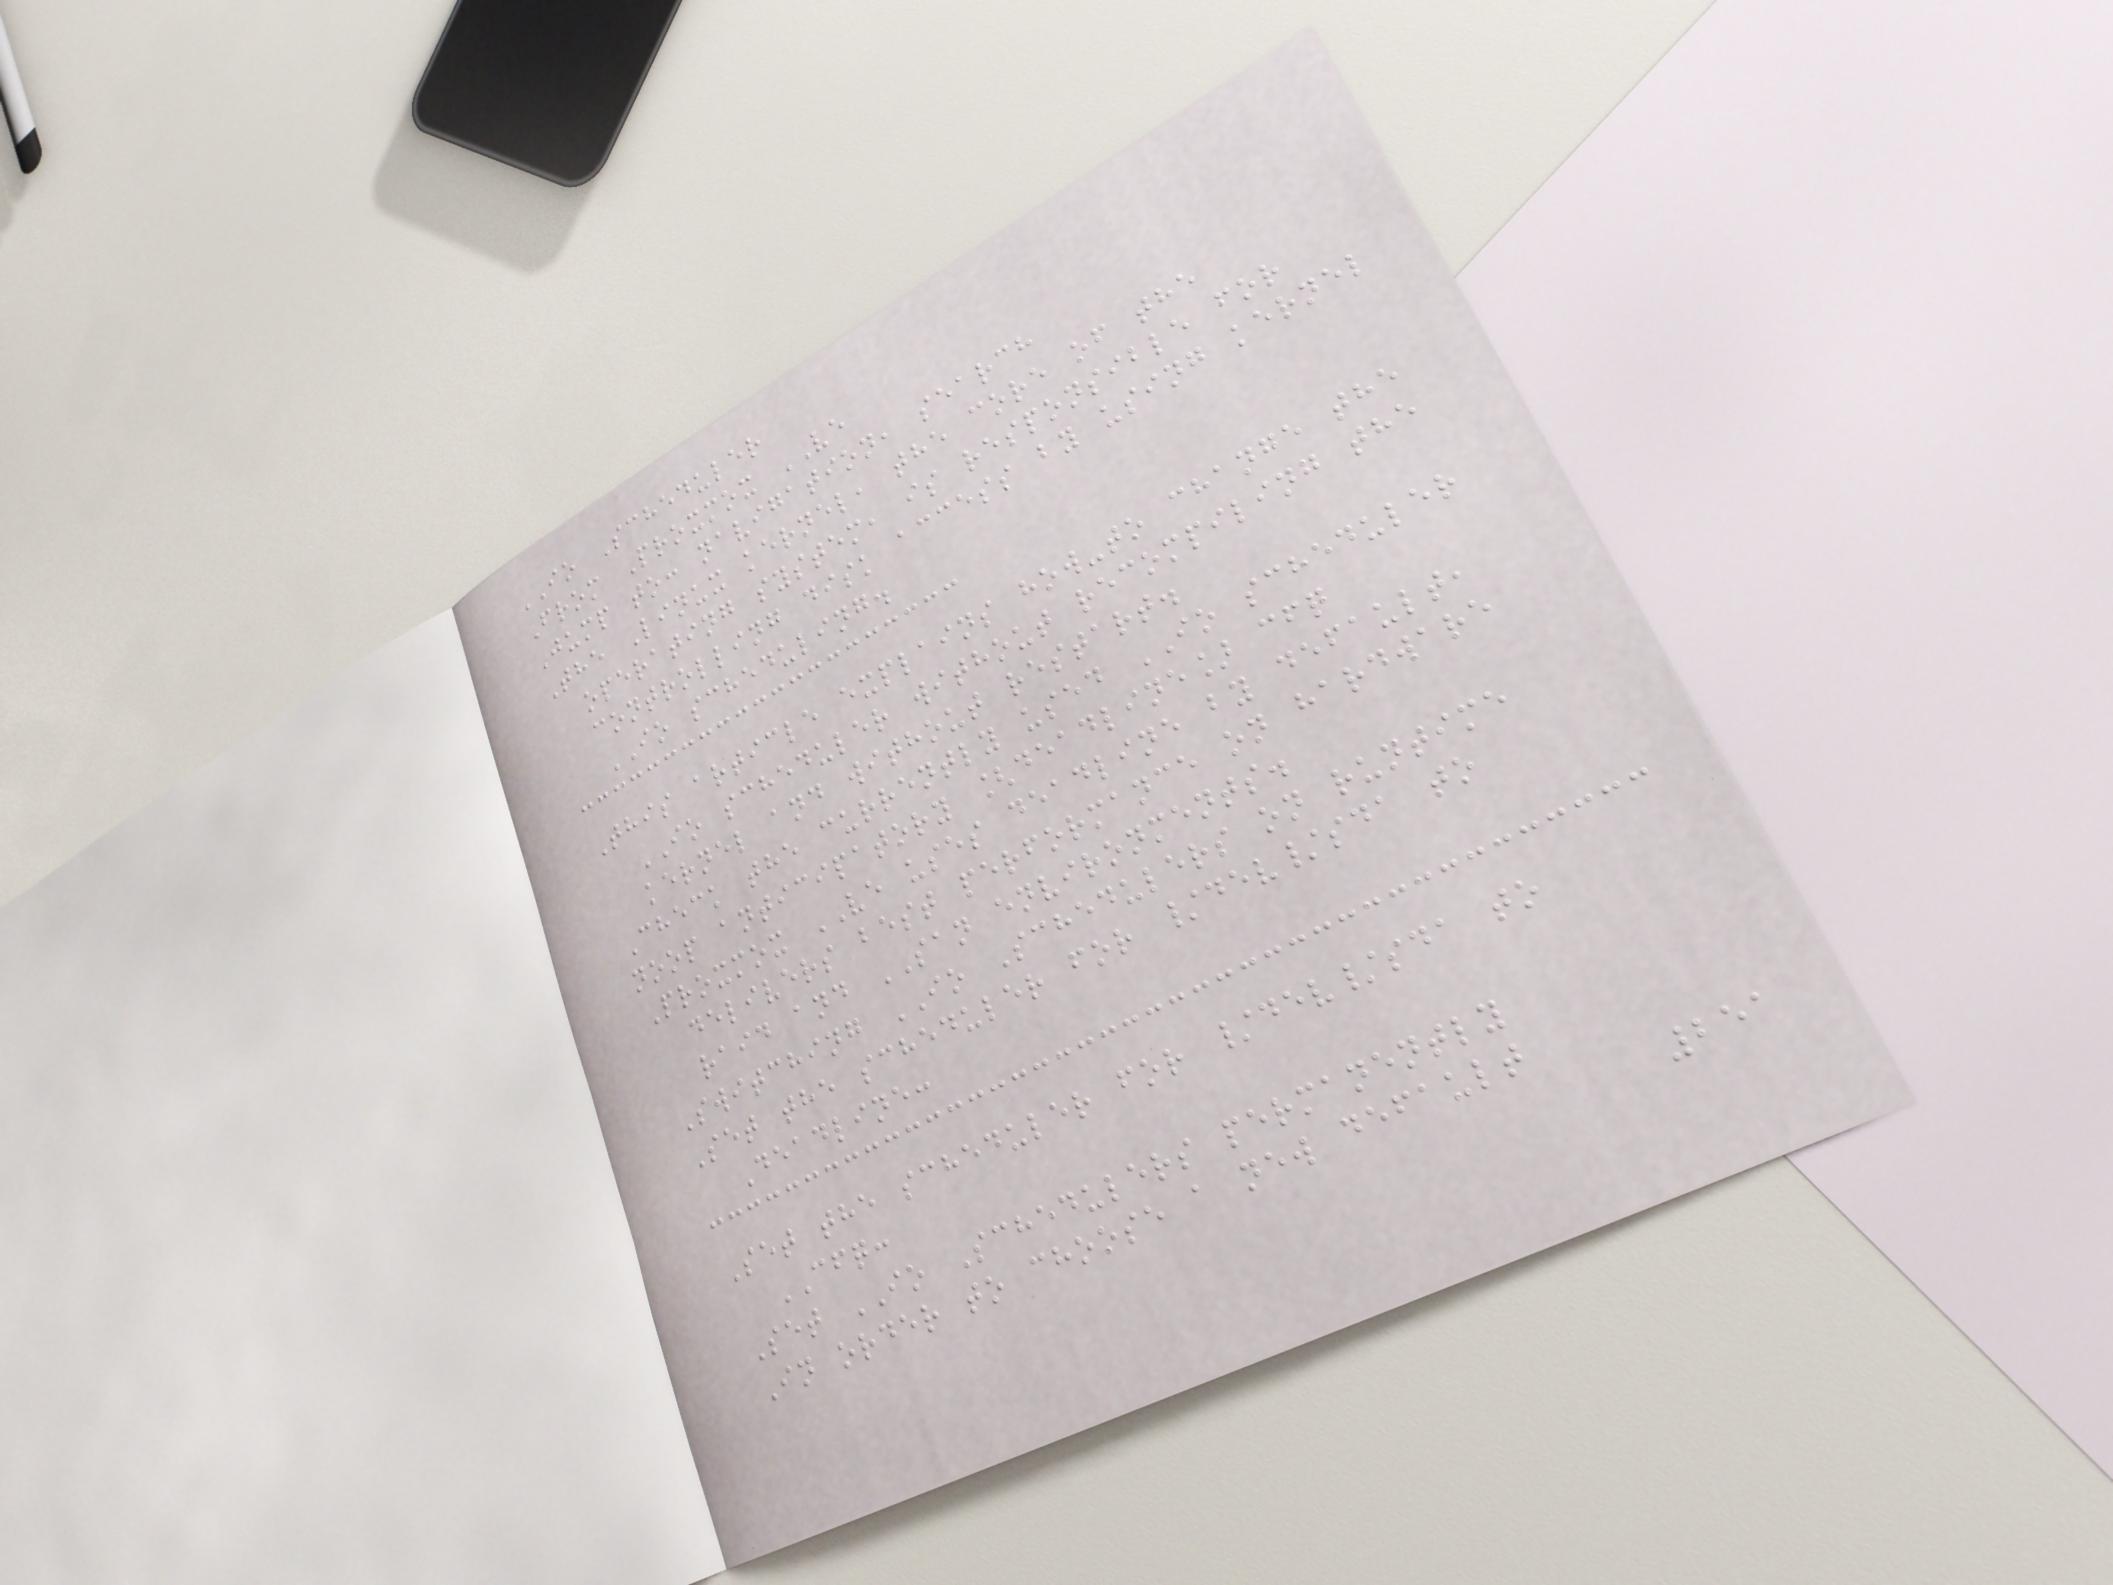IO Scheduler
From Proxmox VE
Jump to: navigation, search
The Linux kernel, the core of the
operating system, is responsible for
controlling disk access by using kernel
IO scheduling.
This article explains how-to change the
IO scheduler without recompiling the
kernel and without restart.
Check the currently used IO scheduler
noop anticipatory [deadline] cfq
Proxmox VE uses deadline by default,
delivers best performance on hardware
raid and SAN environments.
Switching IO Schedulers on runtime
Set the scheduler for /dev/sda to
Deadline:
Set the scheduler for /dev/sda to
CFQ:
Set IO Schedulers permanently
In order to choose a new default
251
